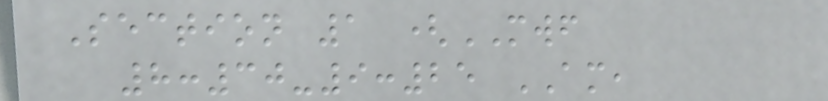Section 1 (MWF
8:30-9:25 AM,
